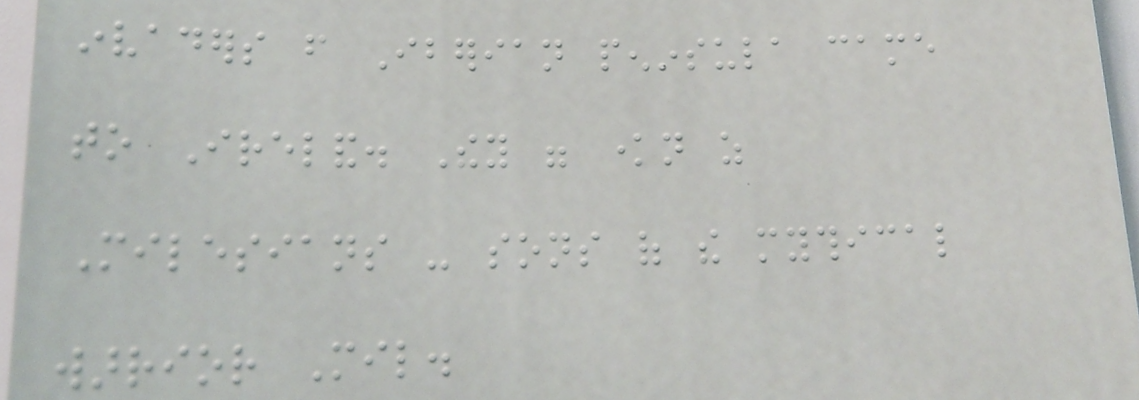invaders from Iberian peninsula came
to Ireland. They were known as
Milesians - sons of the mythical
warrior Mil.
